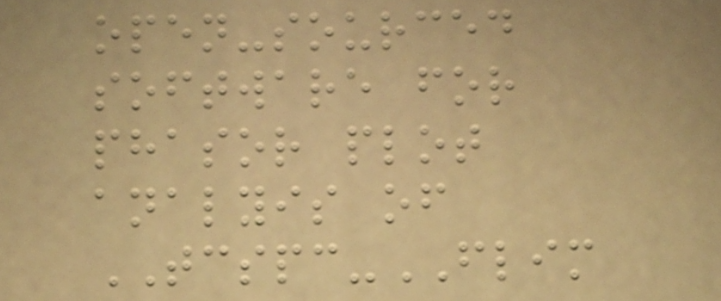open-sourced
software for
phasor plot
analyis of
TCSPC-FLIM
